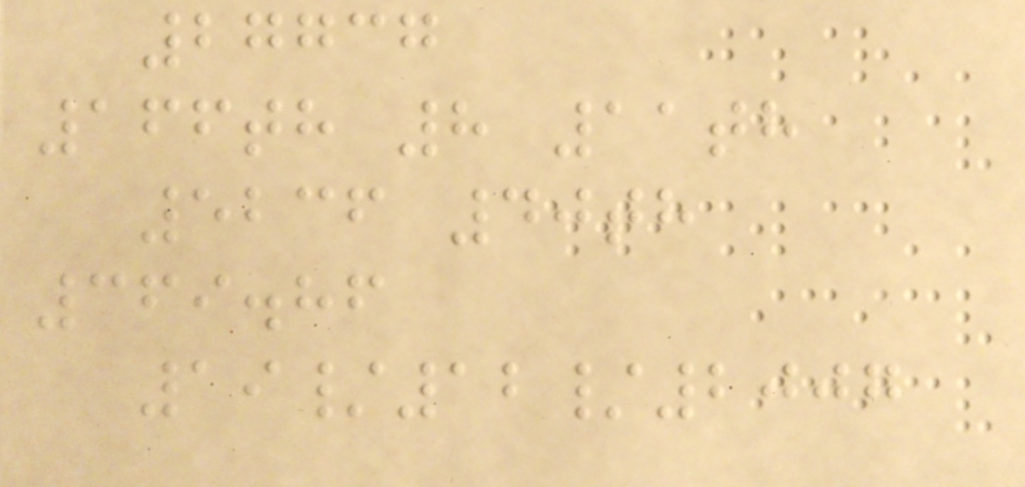27737
166th 8 11th
5236 40th
369.86
19/12/2007
